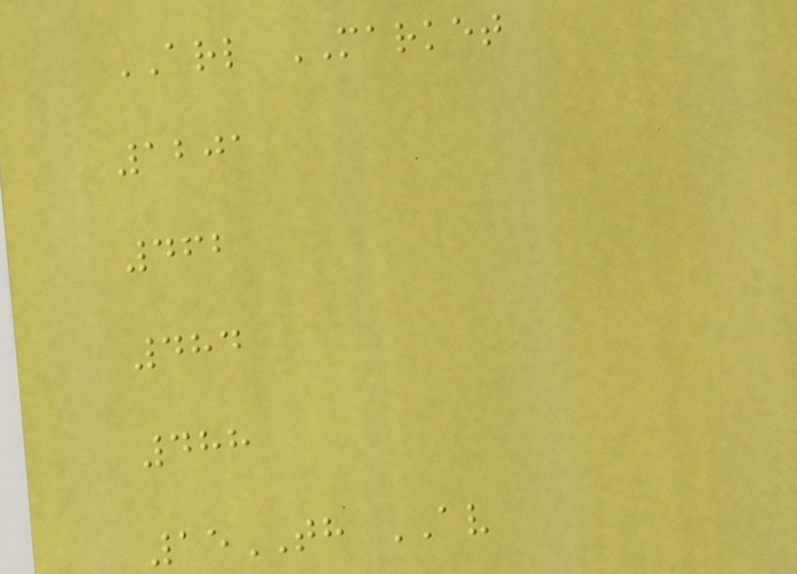ARL MARKET
1201
462
484
488
15TH AV
